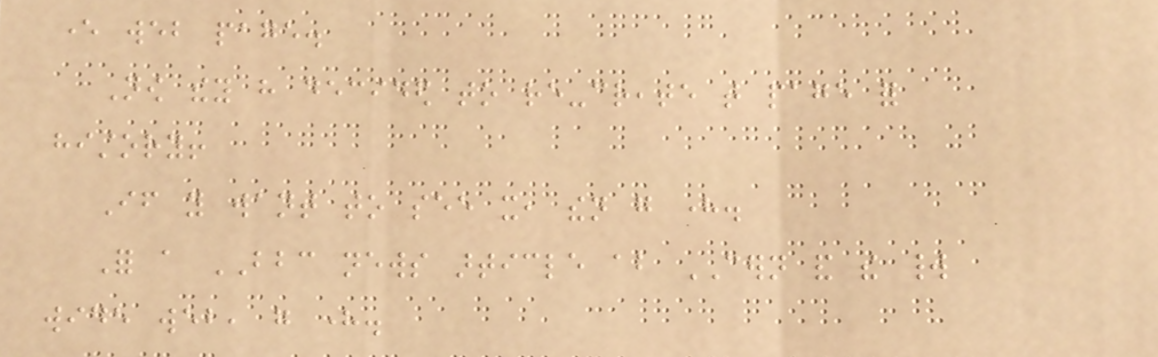ever web page.
Now they have decided to re-create that page for
history!
If you want to see it, then go here.
For a BBC news article about CERN and the world
wide web, go here.
